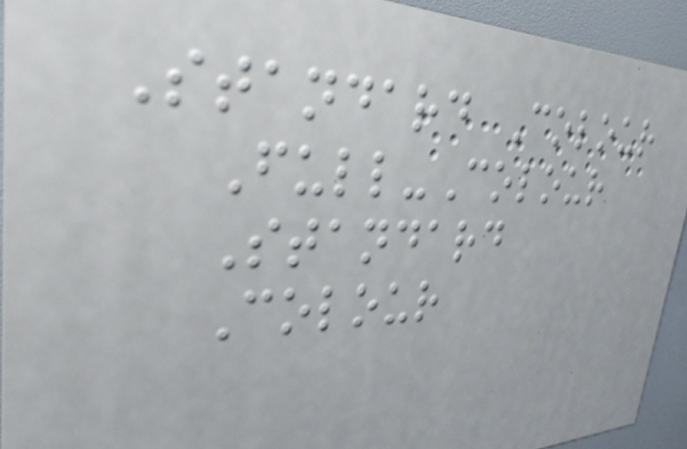Standard Colour
Full-Colour
Standard
Colour
